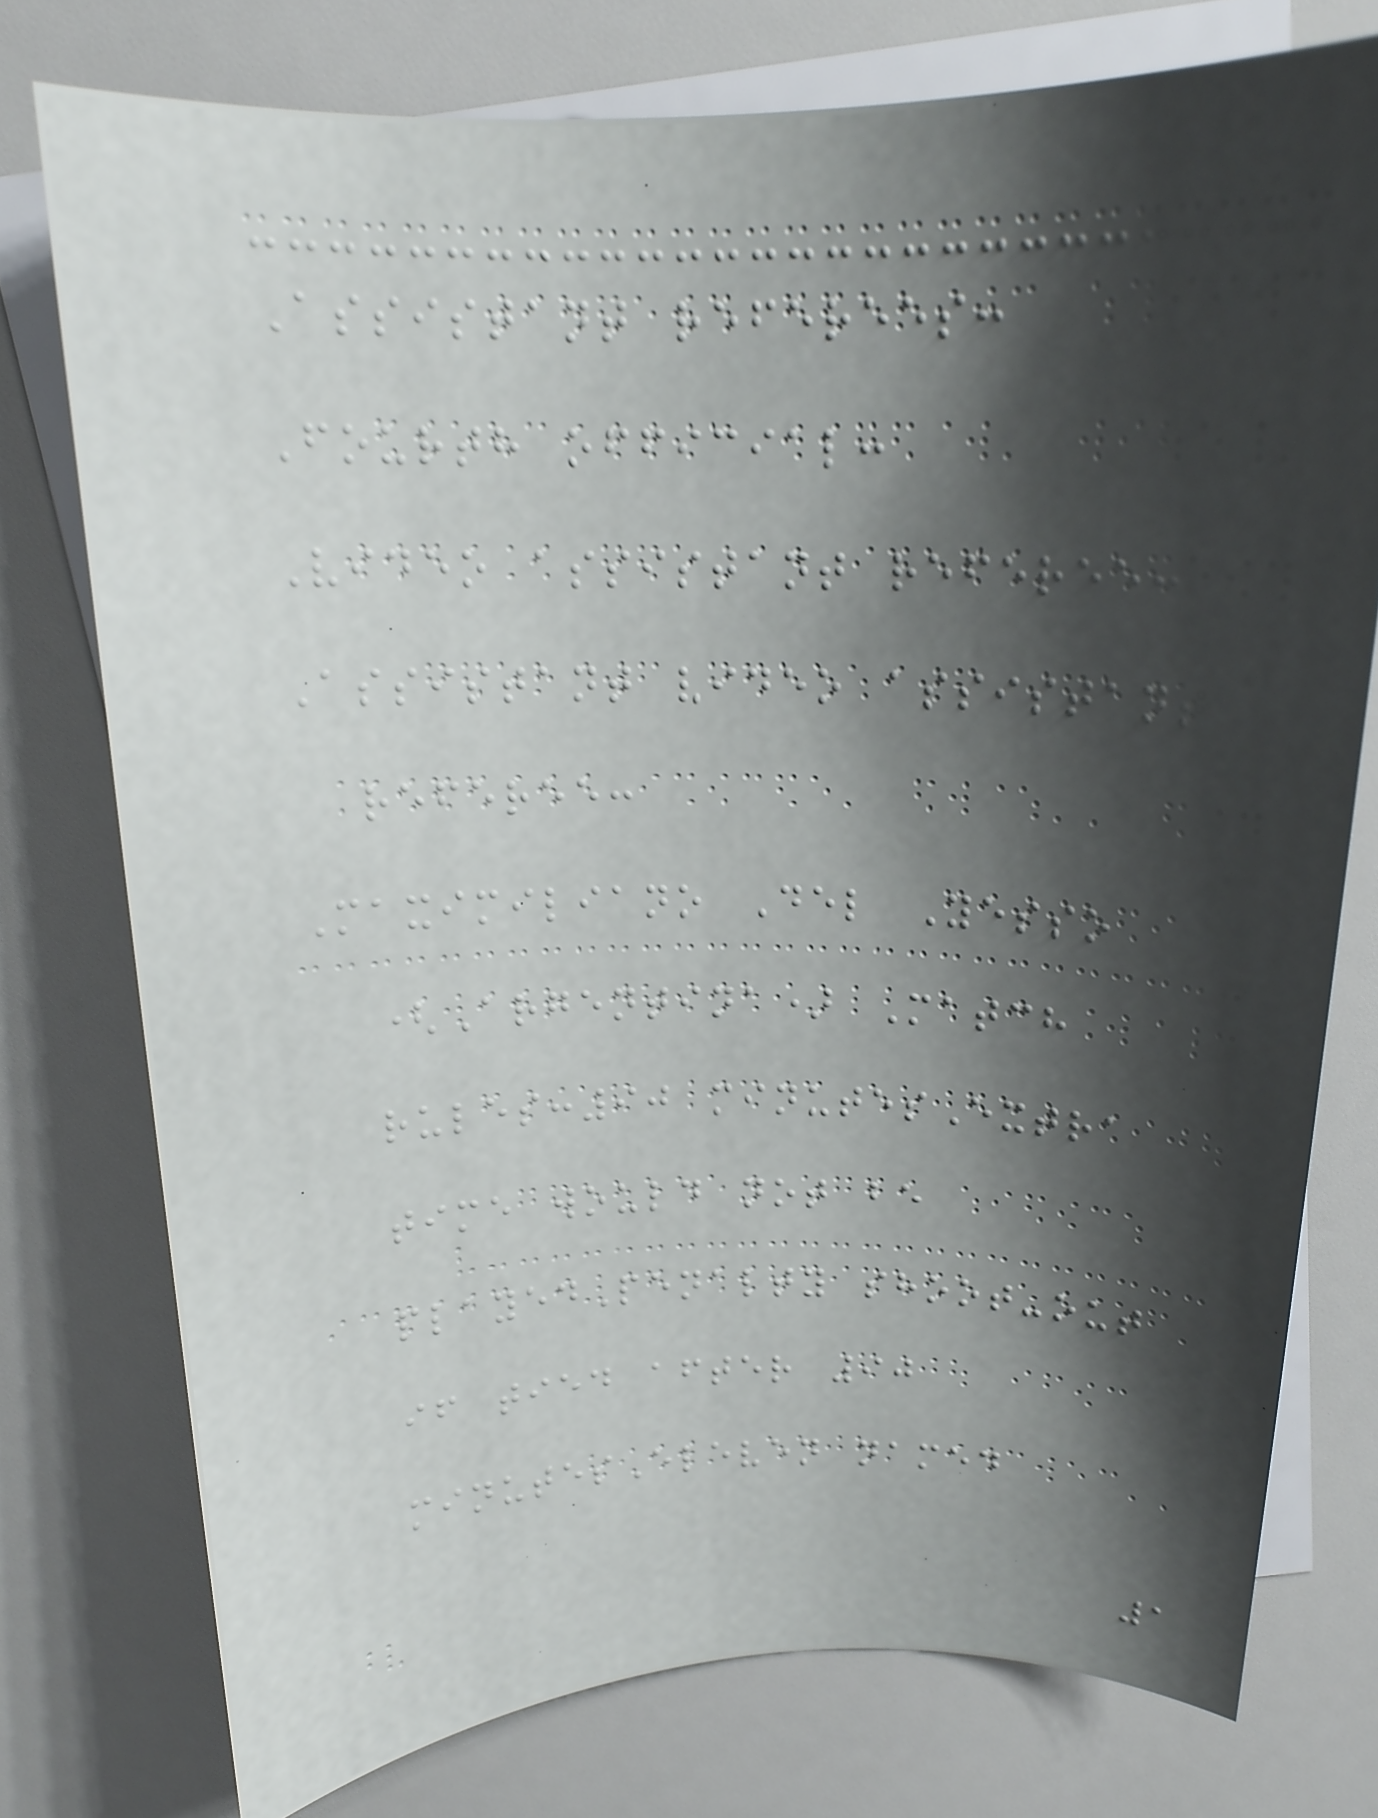Assistant referees:
Fourth official:
Video assistant referee:
Assistant video assistant
referee:
Maximiliano Del Yesso
(Argentina) Match
rules:90 minutesExtra
time would not be
playedPenalty shoot-out
if tied after 90
minutesEleven named
1
